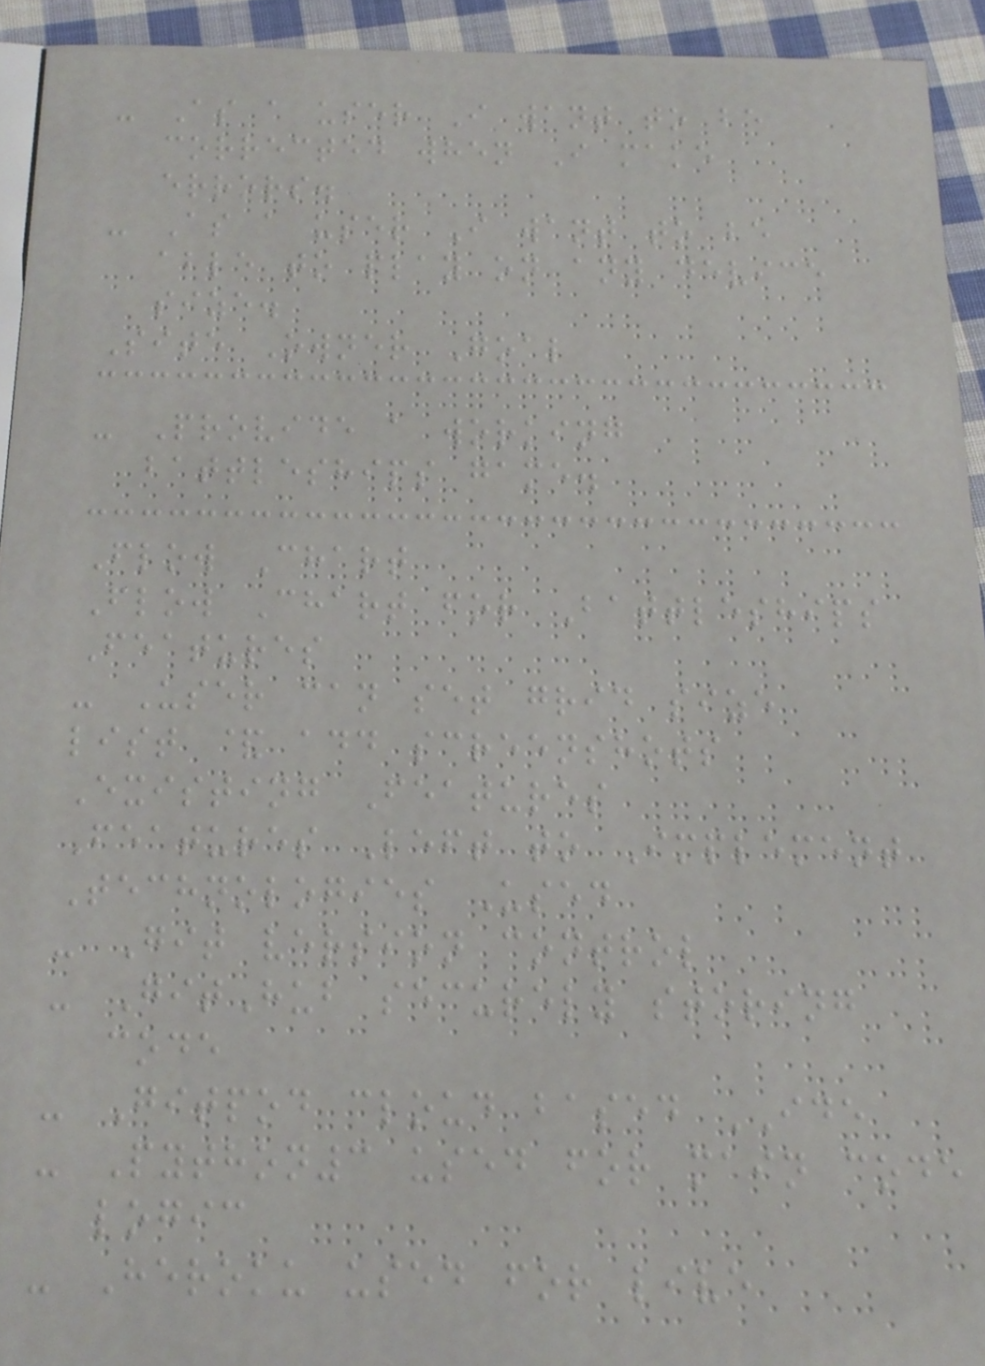- As a user I want to be
corrected when I make
errors.
- As a user I want to be
able to play on any device
size.
Site Owner Goal
- Provide a working
battleships game.
Flow Chart
Flow Chart for Battleships
Features
- User can set grid size
list & add screenshots
Existing Features
Features Left to Implement
Technologies Used
- Git version control
- GitHub securely storing
code
- Gitpod cloud based IDE
- Python3 used for main code
logic
- Heroku used for live
